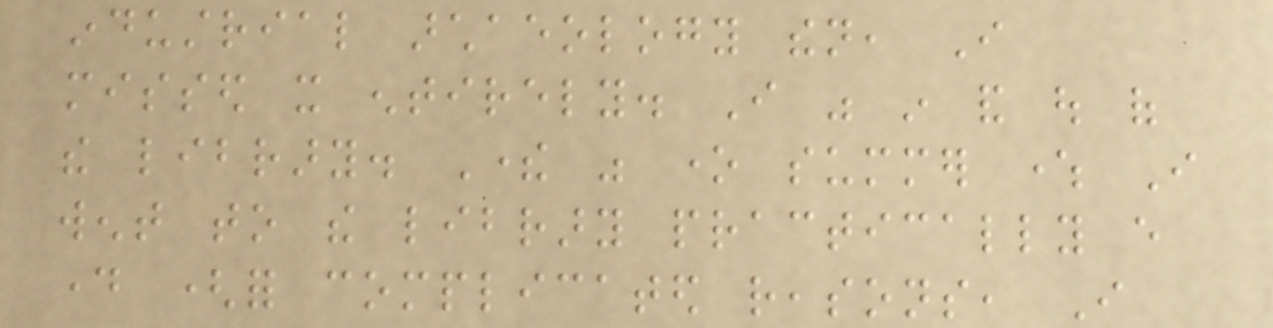industrial archaeology then, I
missed it entirely. I was in and out of
the library. There was one summer where I
went to the library practically every
day (for complicated reasons, I
